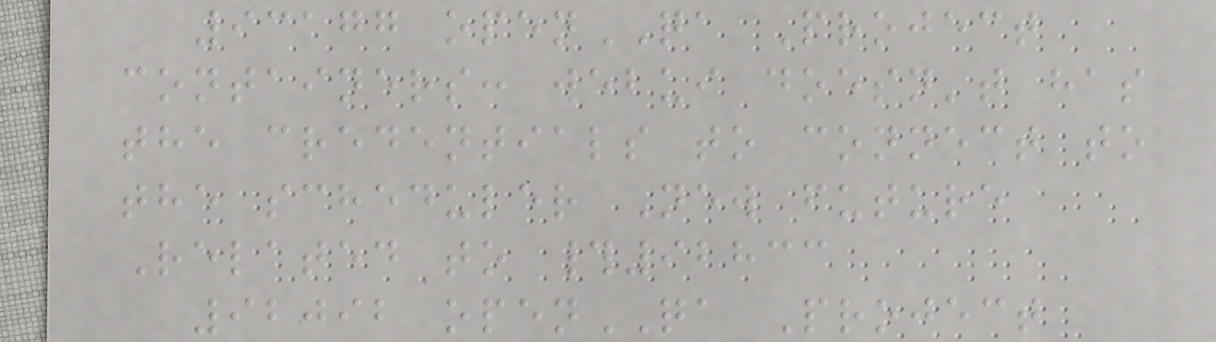93177 openQA Project
containers: webui doesn't has
the credentials to connect to
the scheduler New future
Related to #92833
92092 openQA Project
